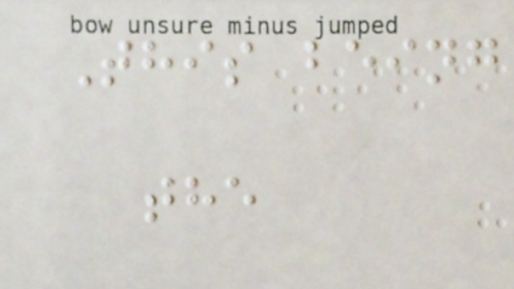This being
the
